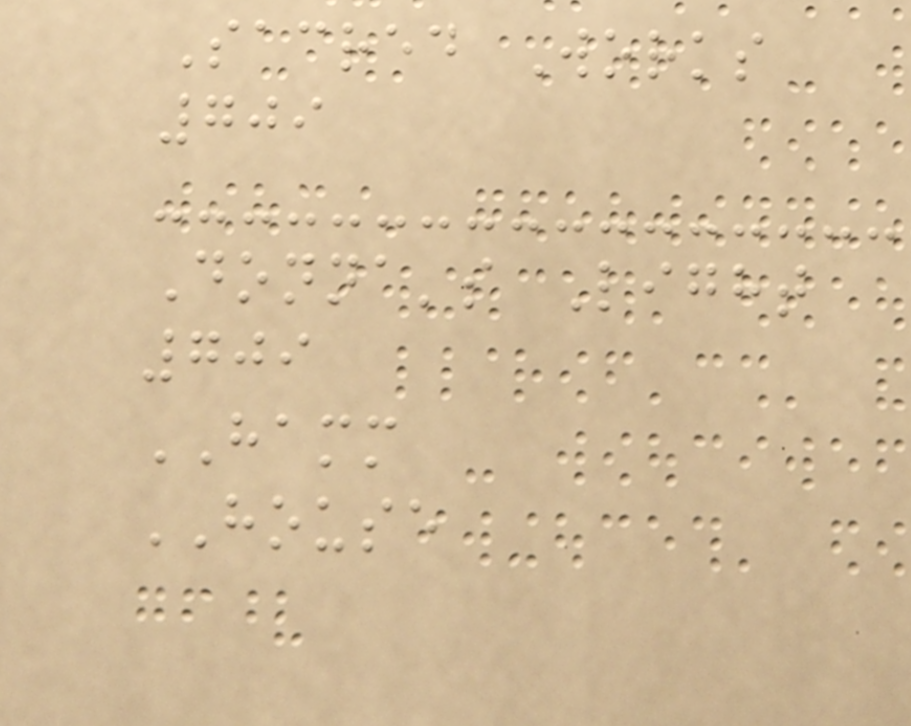Sacred Works
709
Donna's Light
709
HAMM
HOUSE
